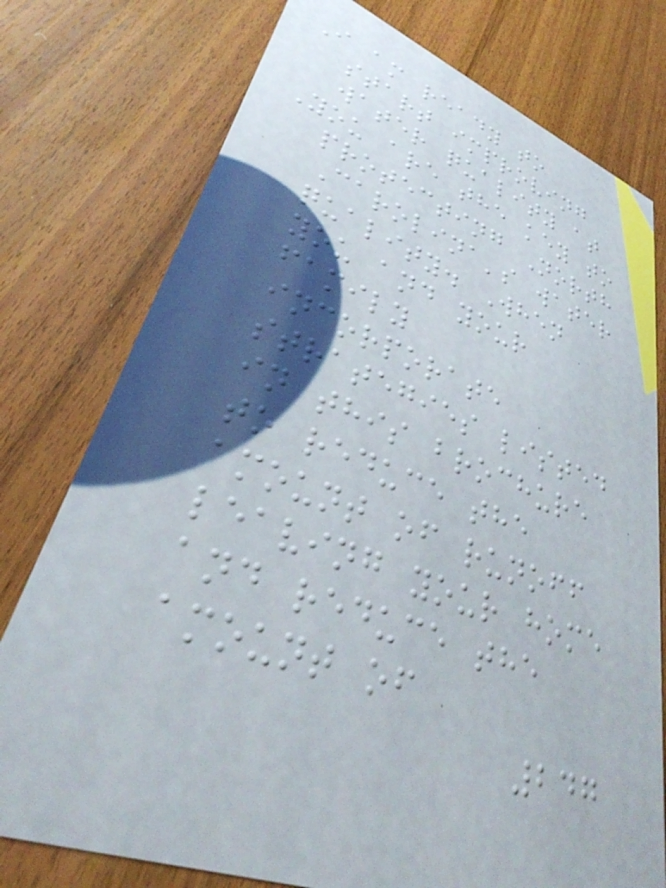I am ready to
start improving
water quality at
You are the key to
protecting North
Carolina's water
quality. When
you and your
family
incorporate
strategies listed
in this brochure
to reduce the
amount of runoff
leaving your home
and reduce the
amount of
247
